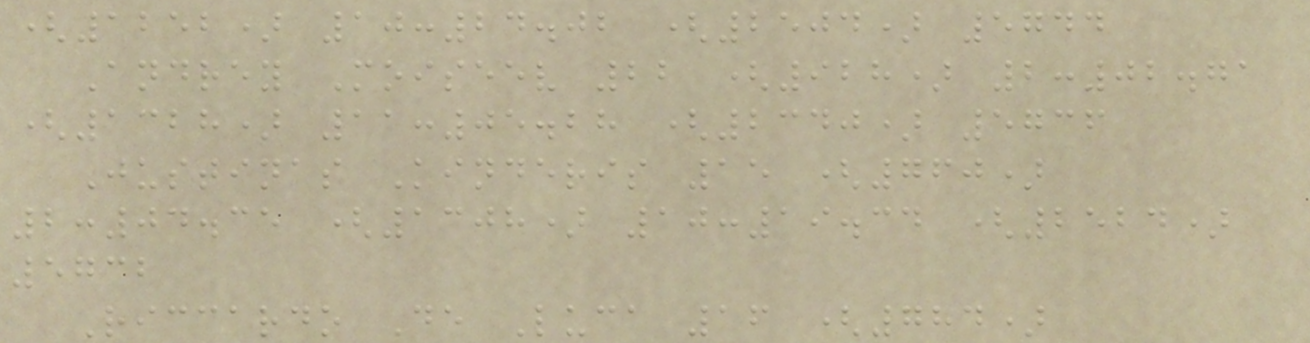(1252) 10:24.02 (2504) 5744
Andrey Moiseev 22 (928) 2:02.71
(1328) 11:05.28 (2340) 5736
Justinas Kinderis 15 (760)
2:04.35 (1308) 10:19.34 (2524)
5732
Riccardo De Luca 16 (784)
